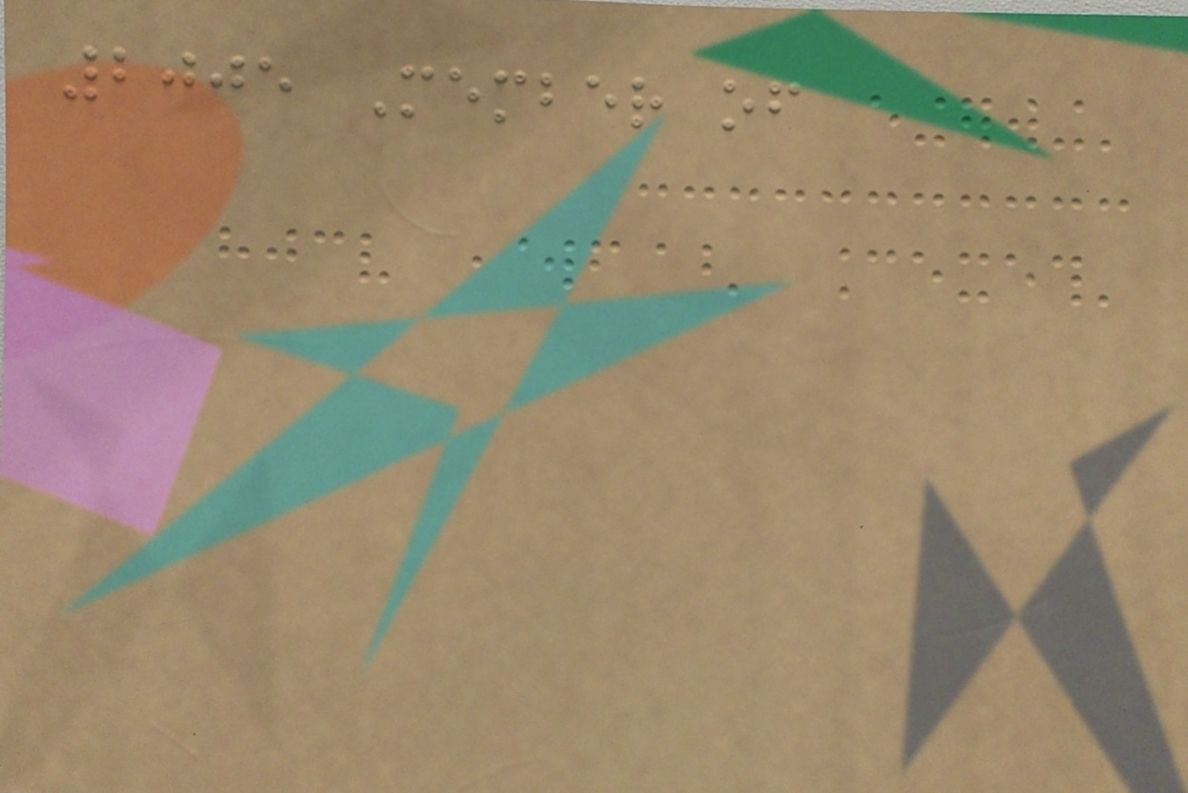2005 Member of
